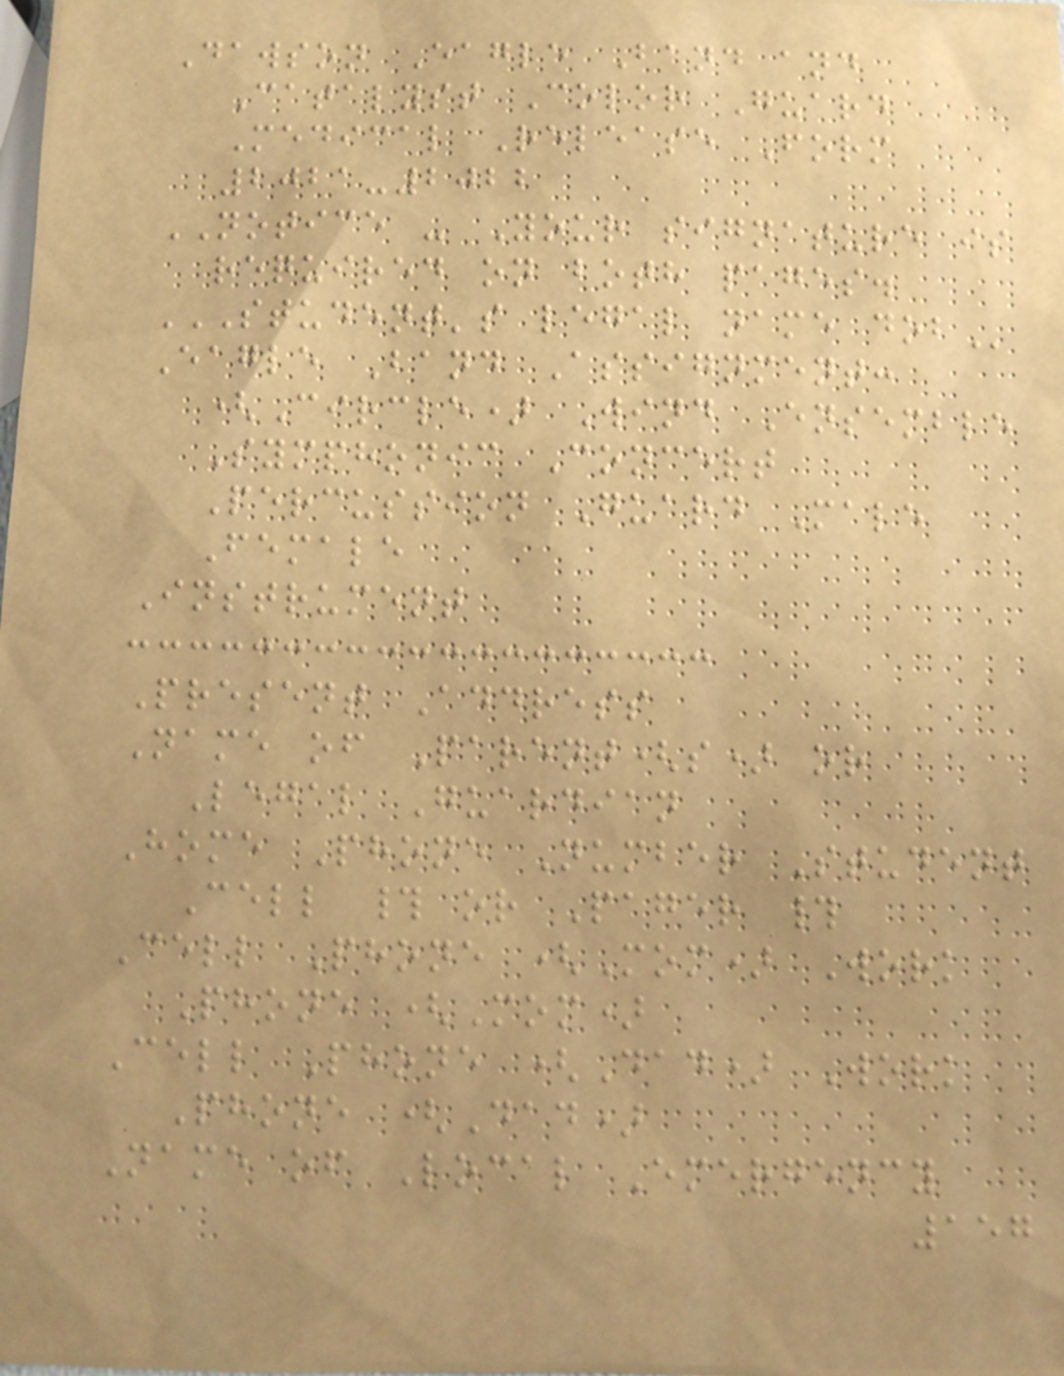Dawson Eagle Band and
Catalyst Color Guard
Medical Release Form
2021-2022
NOTICE - Your signature is
required on both pages.
STUDENT'S LEGAL NAME DOB
Eagle Band Assignment:
(Circle) Wind Ensemble
Symphonic Concert
Percussion Guard Male
Female
Instrument
Present Address
Name of Parent(s) or
Legal Guardian
Home Phone Number Student
Cell # or Pager #
Cell Phone (Mom) Work
Phone (Mom)
Cell Phone (Dad) Work
Phone (Dad)
Name of Local Emergency
157
